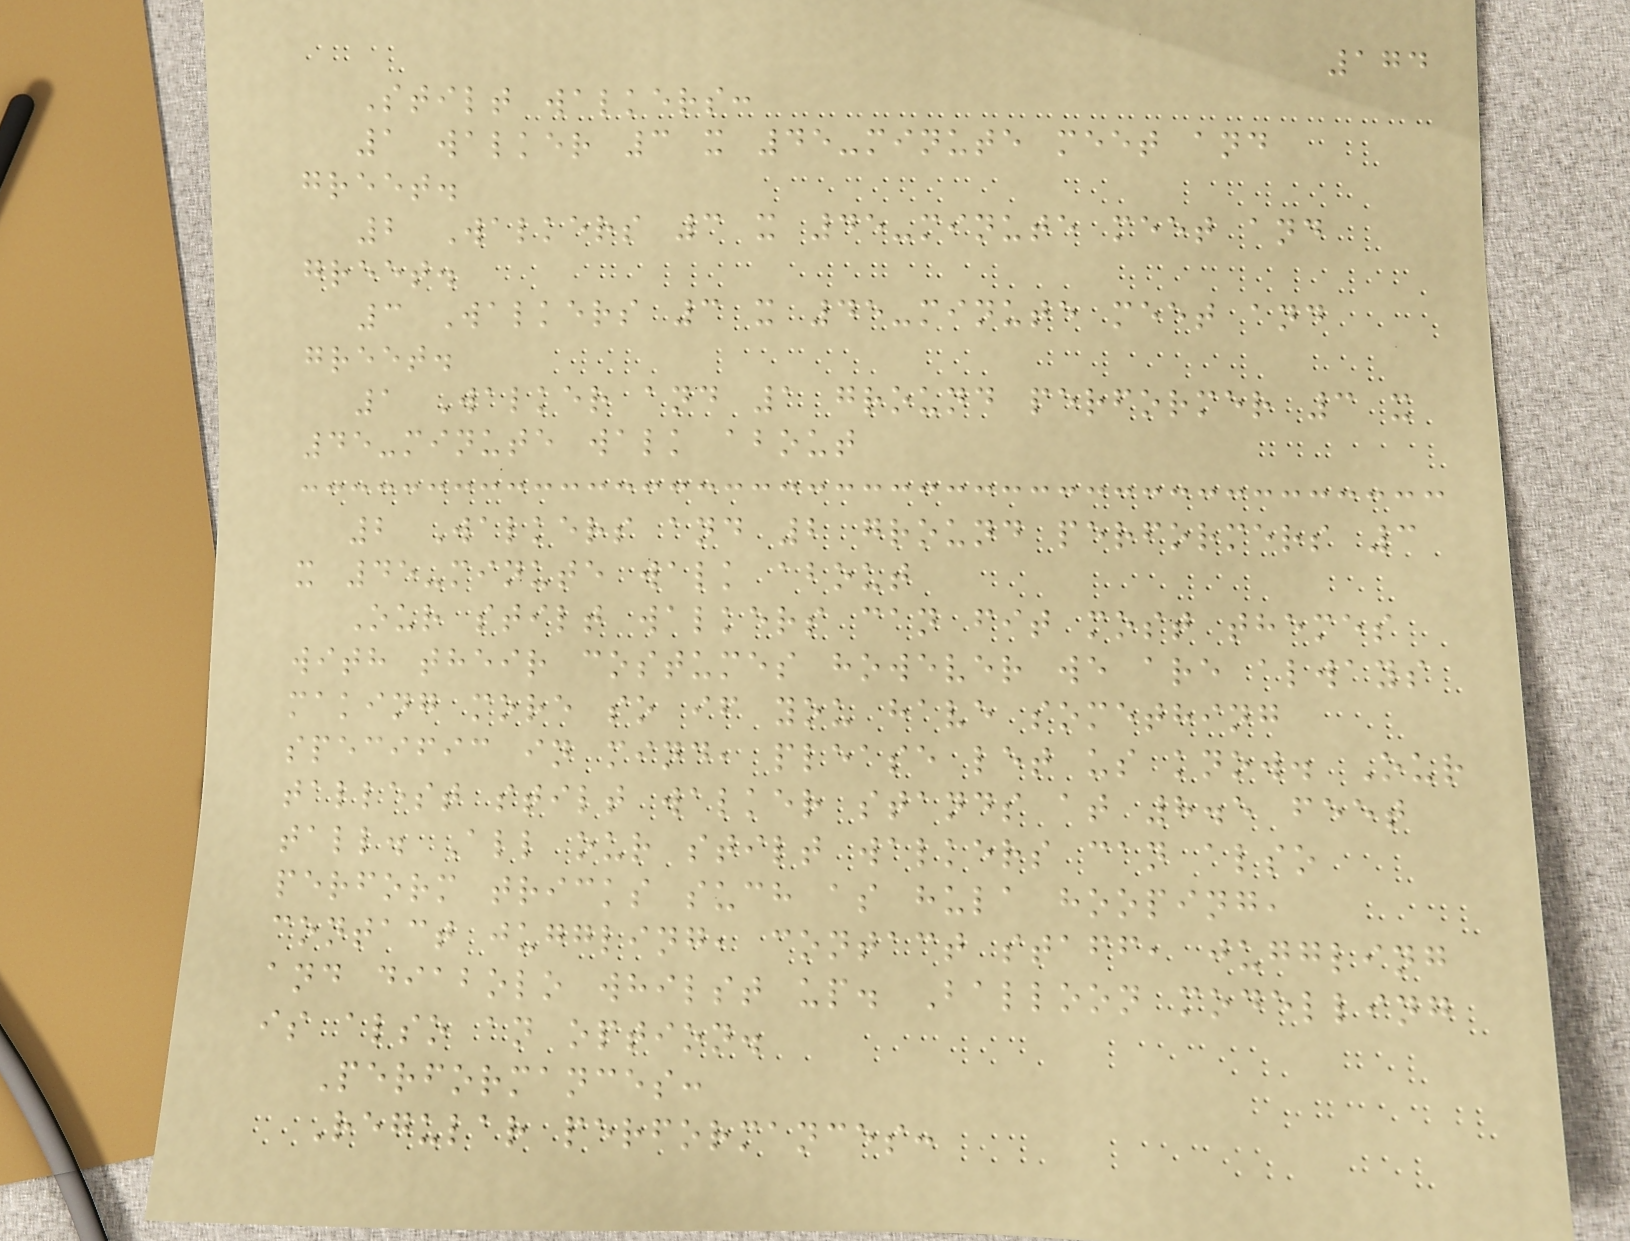174
Stilt walkers:
1 walker 3 x 45-minute meet and
greet.
2 Walkers 3 x 45-minute meet and
greet.
3 Walkers 3 x 45-minute meet and
greet.
1 Walker and 1 ground performer 3 x
45-minute walk about
2 Walkers and 2 ground performers 3
x 45-minute walk about
Our stilt walkers can fit most themes
with their costumes however we are always
making more so if you have something
specific in mind, please let us know. Our
tallest stilt walker stands at 8.5 feet
tall. All our stilt walkers can also
perform tricks such as hula hooping,
contact juggling, contact staff, juggling
and diabolo whilst up. Balloon modelling
is also an option.
Performances:
Regular performances:
